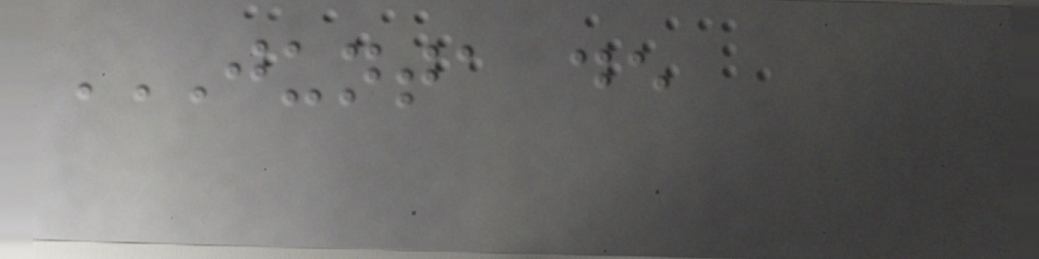JUNTA DE
